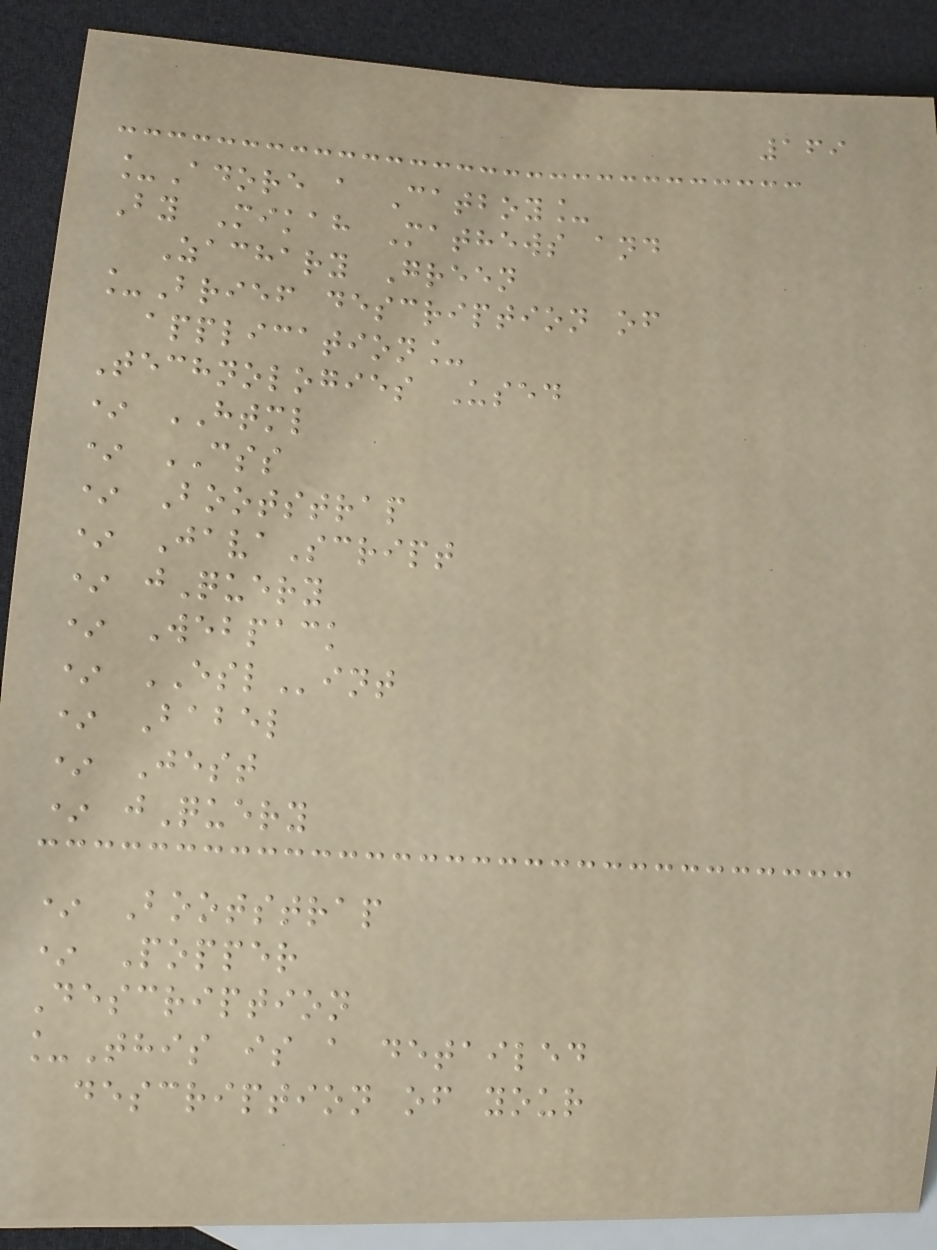169
_Adore a Catboy_
By Mikah Mathews and
Zachary Green
_Brief description of
application_
Technologies Used
* HTML
* CSS
* Bootstrap
* JavaScript
* jQuery
* Webpack
* ESLint
* Babel
* Jest
* jQuery
* Bootstrap
* Popper
Description
_This is a detailed
description of your
